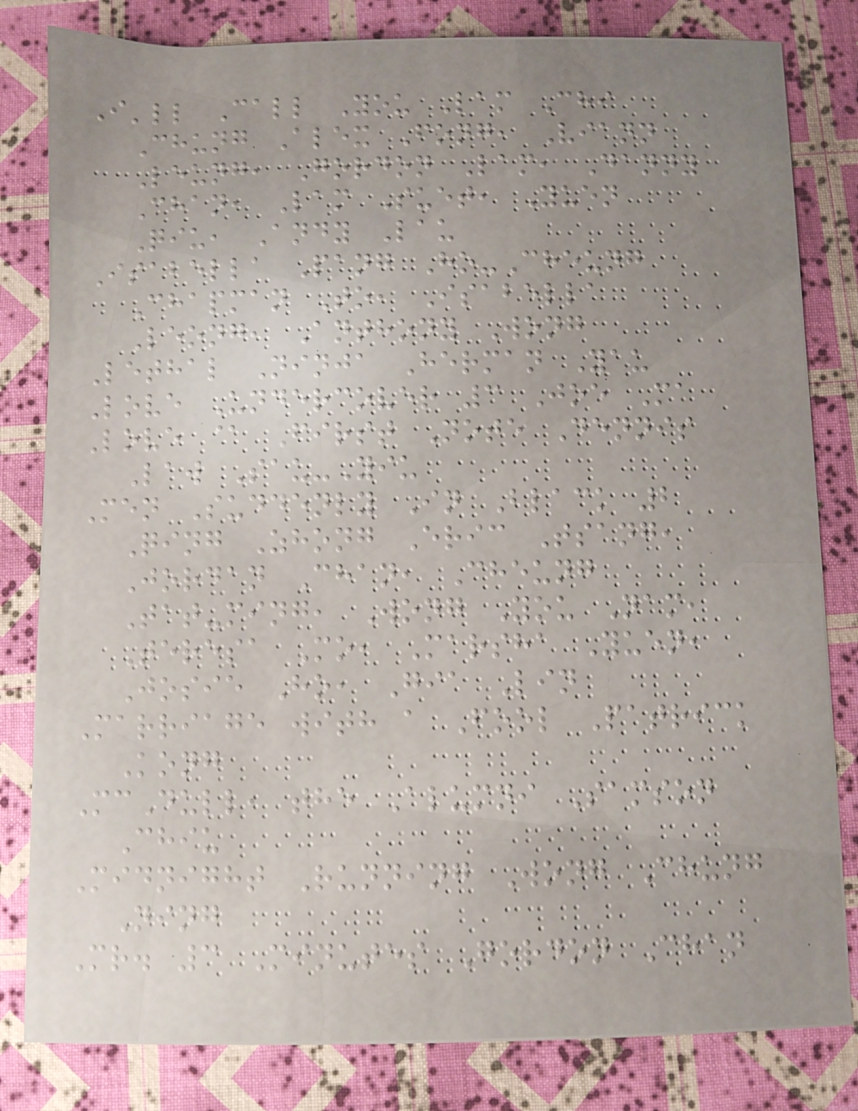I'll Call You Lam Chi
Chung Alex Fong, Viann
Leung, Gordon Lam, Danny
Chan, Lam Suet, Yuen
Qiu, Andy Lau
Isabella Pang Ho-Cheung
Chapman To, Isabella
Leong, Anthony Wong
Lethal Ninja Herman Yau
Love Undercover 3 Joe Ma
Love @ First Note Dennis
Law Sau-Yiu
Men Suddenly In Black 2
Qing Zhong Eric Tsang,
Jordan Chan, Cheung
Tat-ming, Wong You Nam,
Teresa Mo, Marsha Yuen,
Josie Ho, Gia Lin
Marriage with a Fool Patrick
Kong
McDull, the Alumni Samson
Chiu
Midnight Running Wong Chung
Ning
Mr. 3 Minutes Gordon Chan
